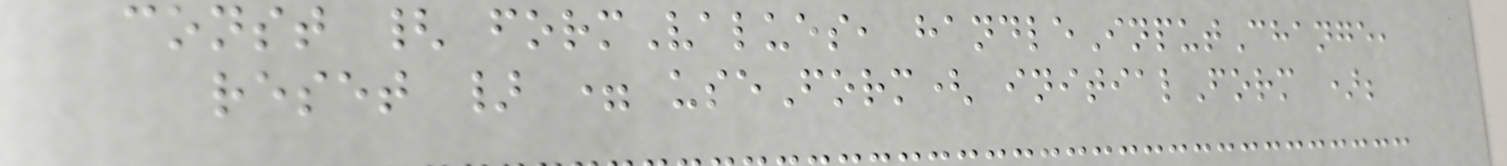const { formValues, handleInputChange,
reset } = useForm( initialForm );
